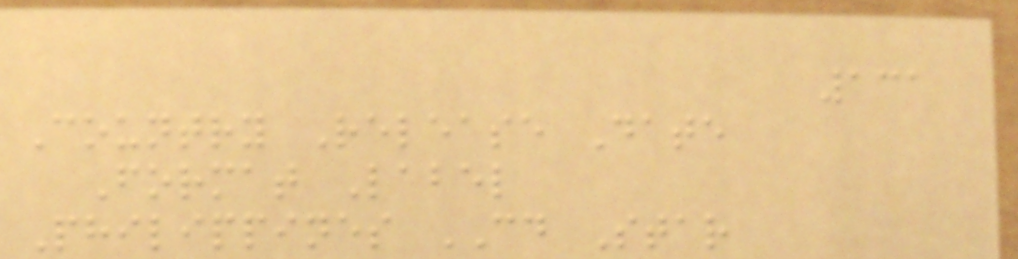131
Country Release Date
Format Label
Philippines CD Star
